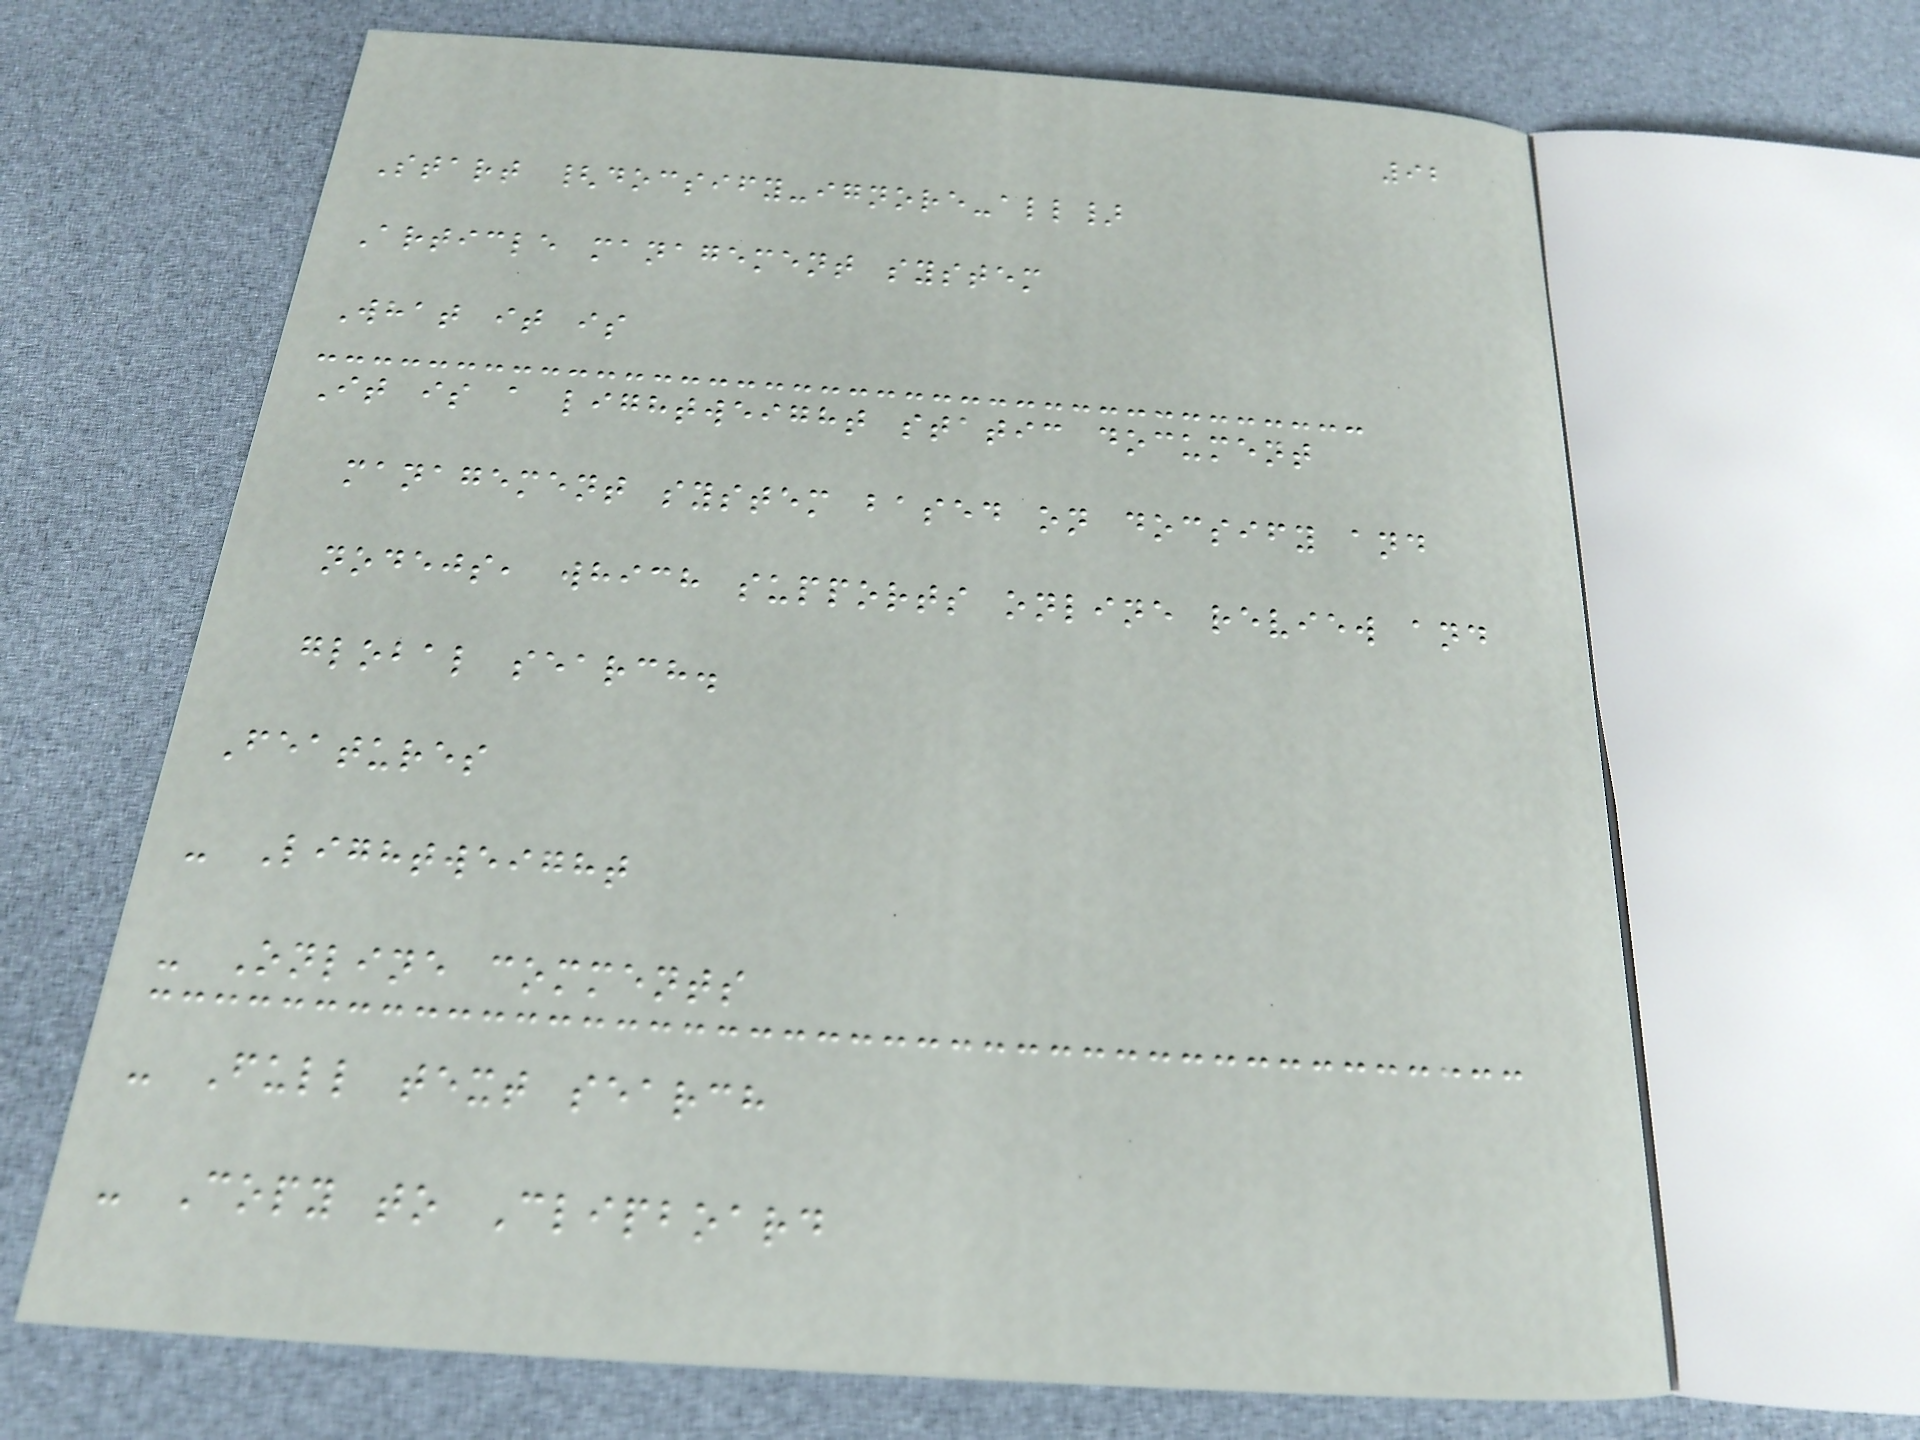92
Start {docsify-ignore-all}
Article management system
What it is
It is a lightweight static document
management system based on docsify and
nodejs, which supports online review and
global search.
Features
- Lightweight
- Online comments
- Full text search
- Copy to Clipboard
